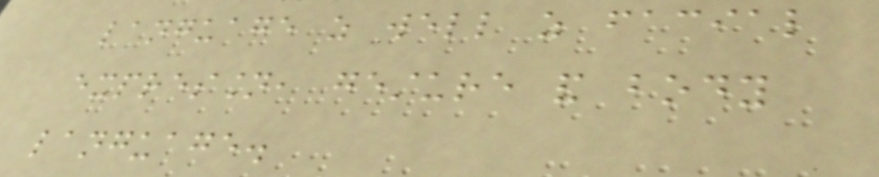language as well as facial
expression, gesture and body
language.
